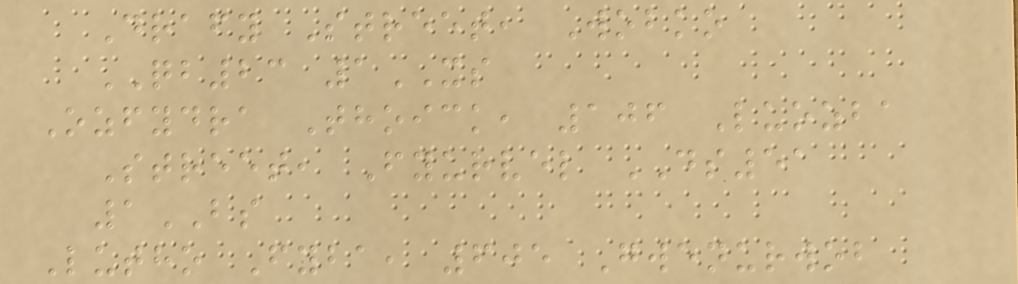Drafy Street, Wobko
QB23 1XS
Ozfydra Thoick, 106 Luozba
Street, Fyurvel DS51
1BS
Lutho Fyba, 605 Gwenurwob
